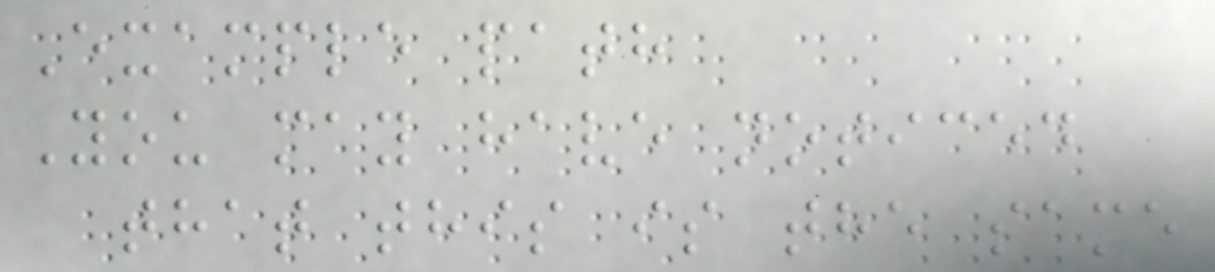Example path
You may have noticed
that this is the same
